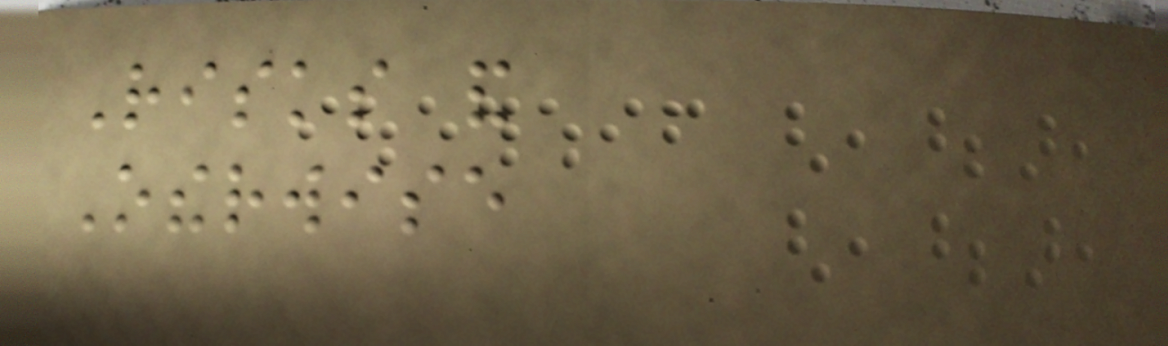Risks and
Otherwise
